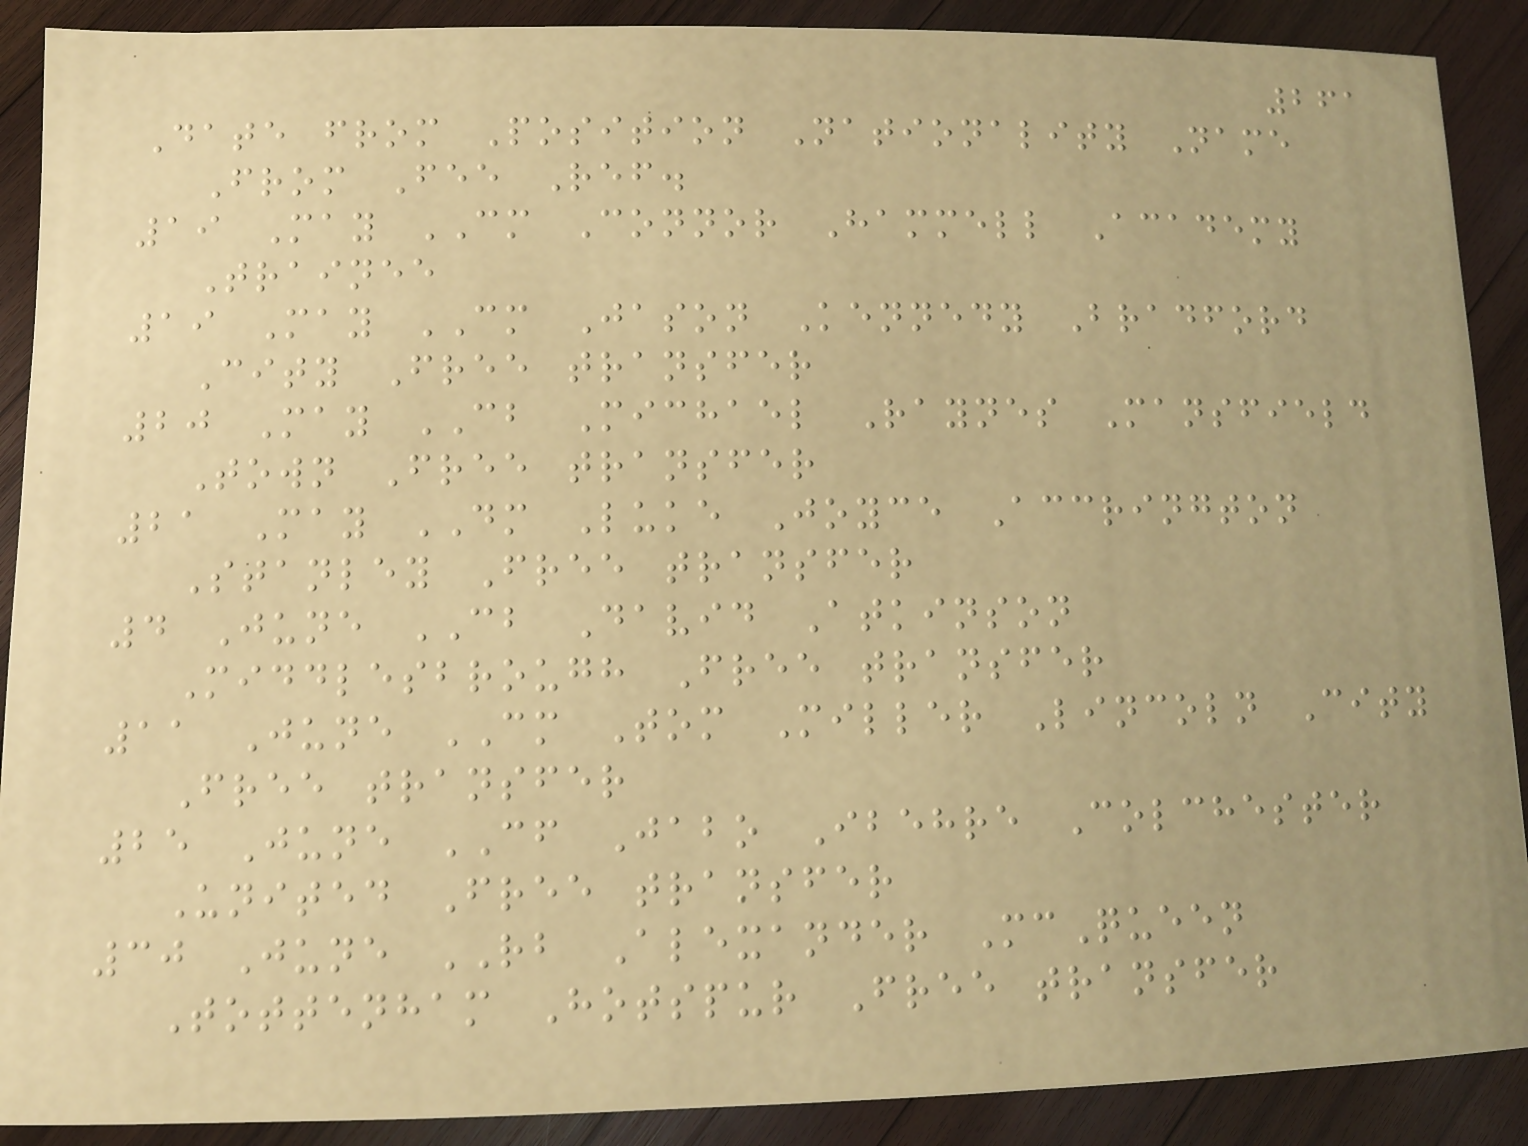261
Date from Position Nationality Name
From Fee Ref.
19 May CM Connor Hammell Academy
Trainee
19 May CM Jason Kennedy Bradford
City Free transfer
20 May CB Michael Raynes Mansfield
Town Free transfer
21 May DM Luke Joyce Accrington
Stanley Free transfer
4 June CB David Atkinson
Middlesbrough Free transfer
11 June CM Tom Miller Lincoln City
Free transfer
25 June CF Jabo Ibehre Colchester
United Free transfer
30 June RB Alexander McQueen
Tottenham Hotspur Free transfer
